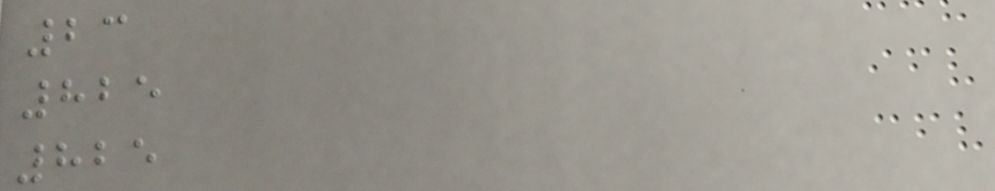23
825
825
